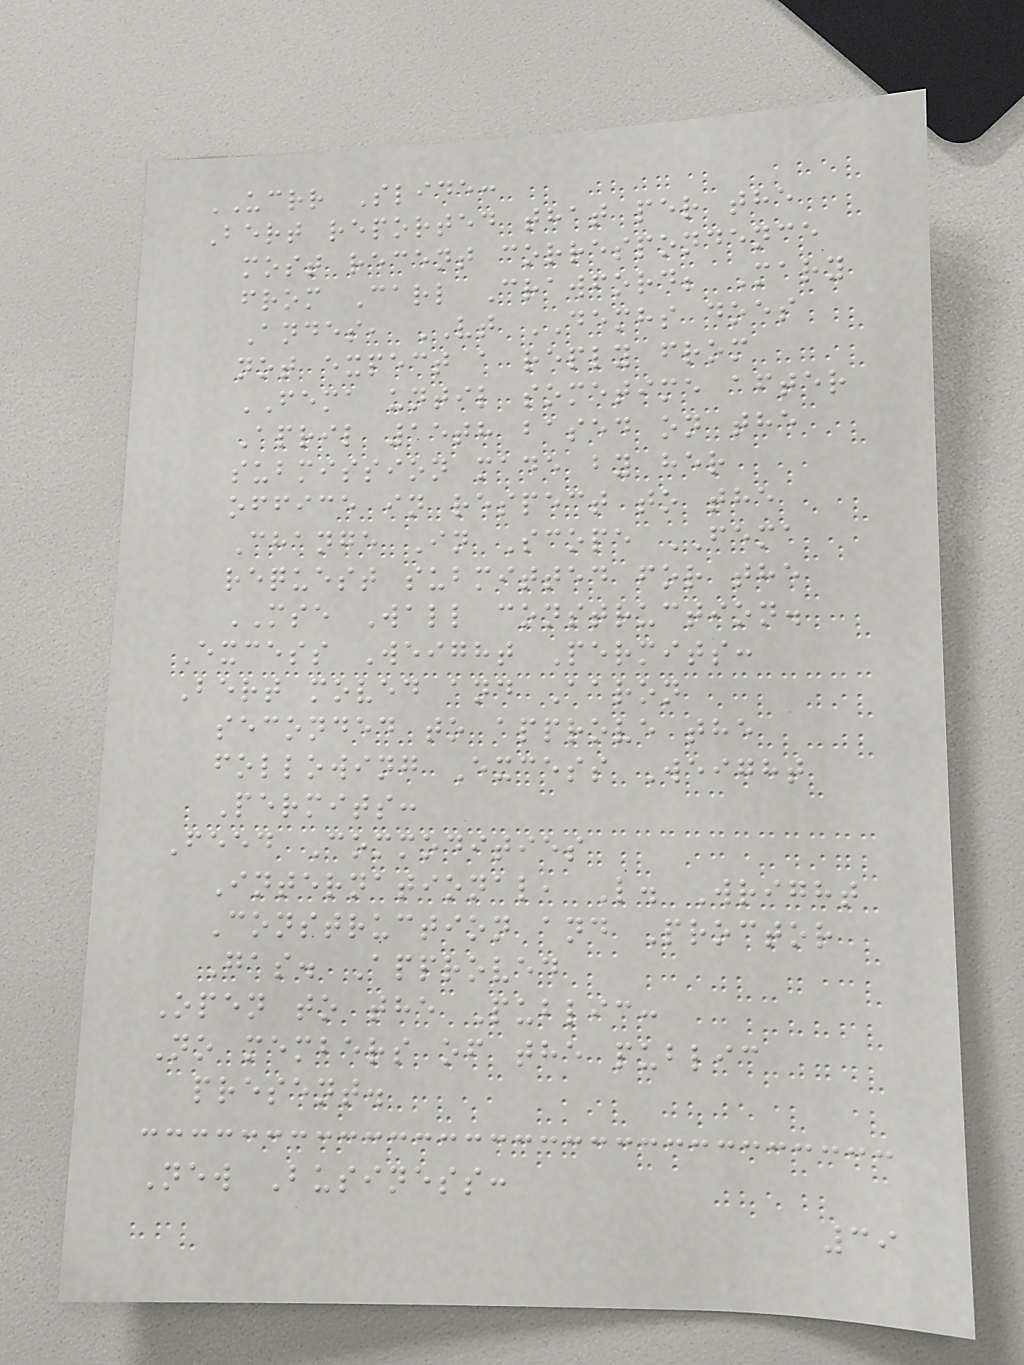UCRR Slide:
Bert reported that per the
most recent correspondence
from Carl Crawford; Mary
Andes, VT DEMHS does
not expect a reply from
FEMA until sometime after
April 15th based on the
submission made by her
office in respect to the
Change In Scope FEMA
request submitted for the
MSE Wall construction.
Excess Weight Permits:
Bert moved and Aaron
seconded to approve the
following Excess Weight
Permits:
Feed Commodities
International, L. Wright
Construction and Proctor
Gas. Approved
Open to the Public:
No members of the public
present.
New Business:
39
